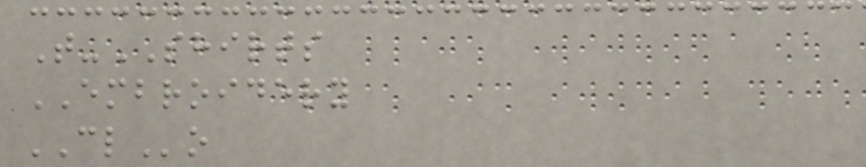T-SHIRTS
EMBROIDERY
CLo
